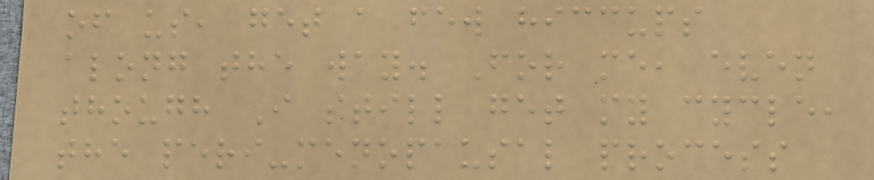of us, get a few hiccups
along the way. For me, even
though I still get my cycle,
the peri-menopausal process
